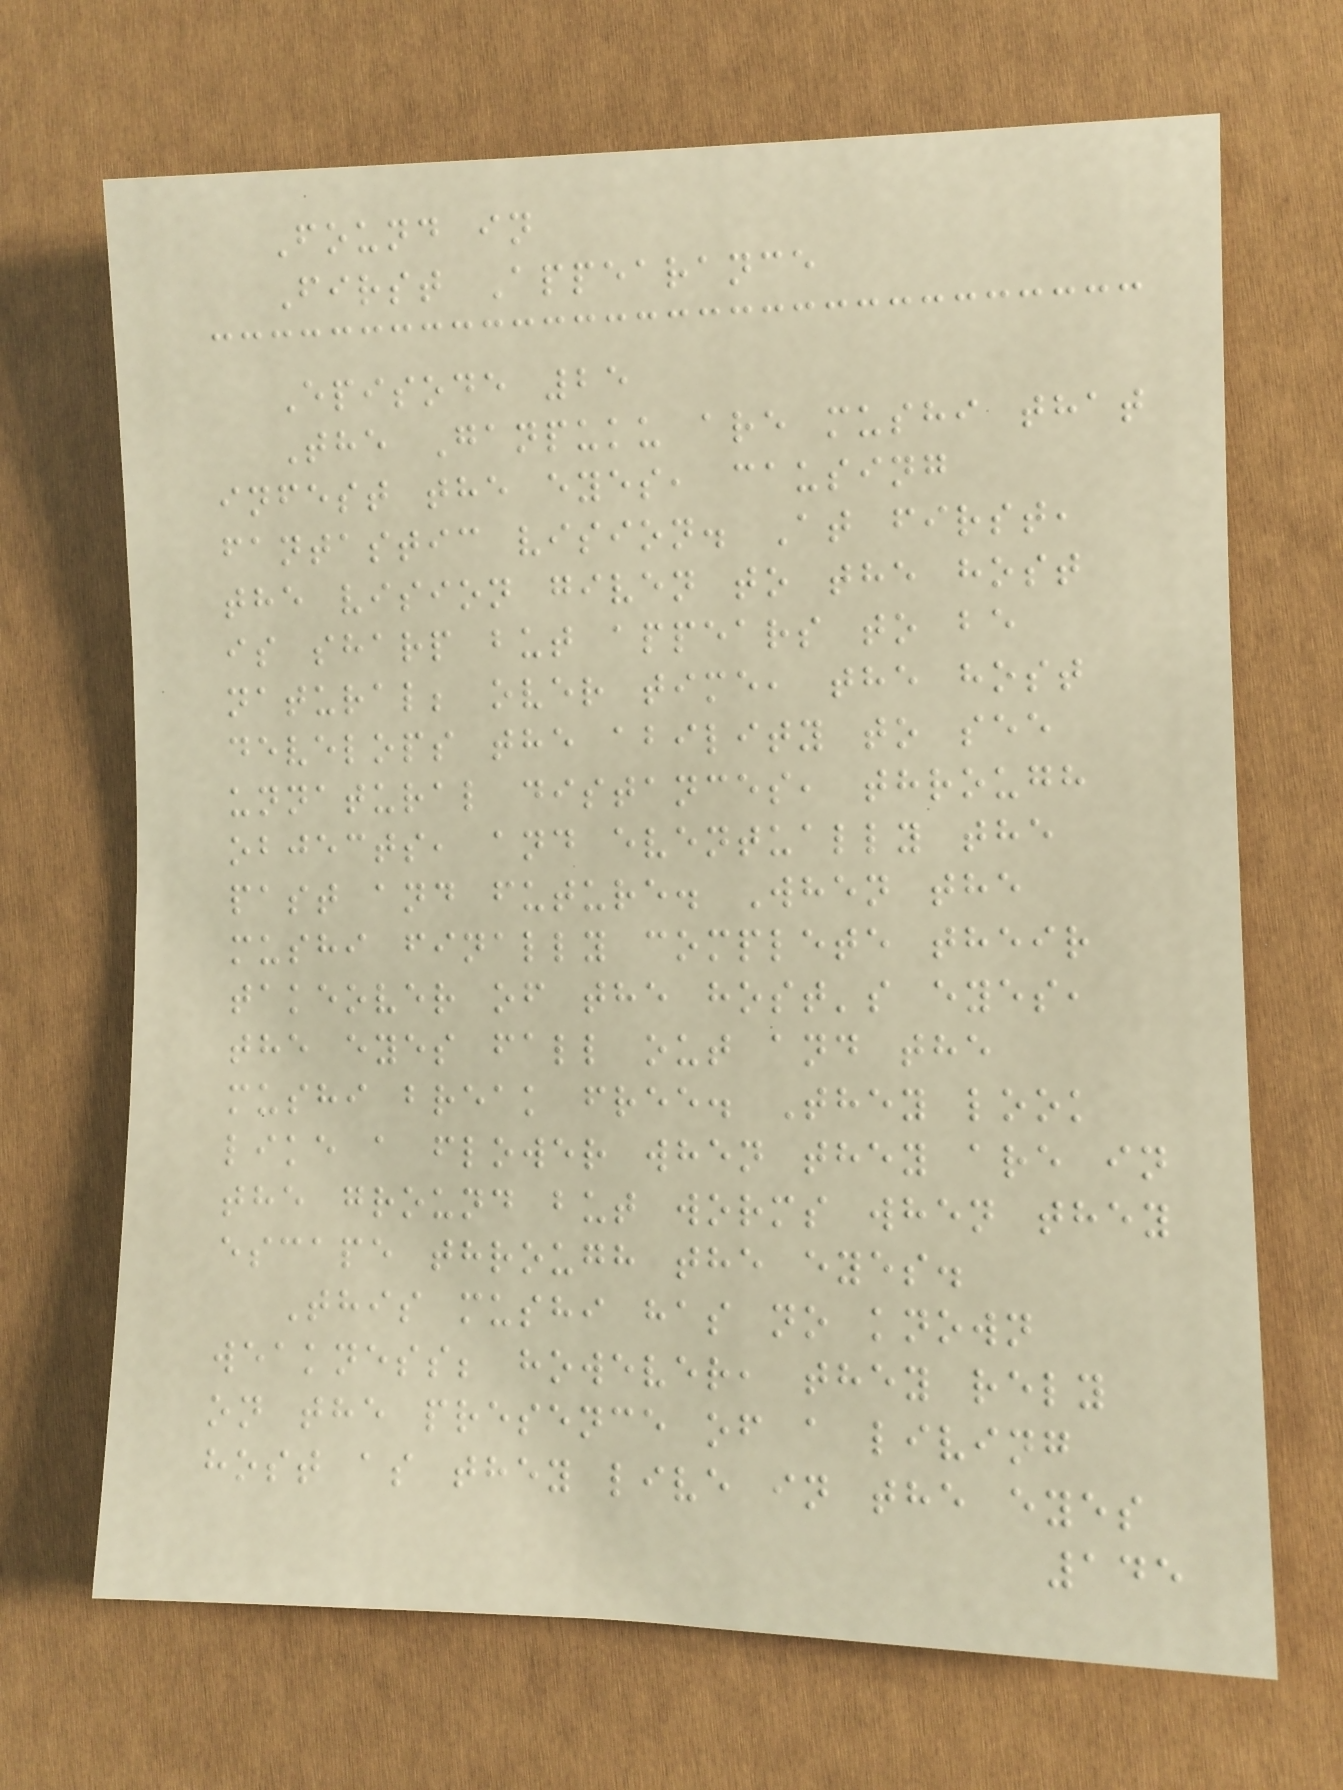Found in
First Appearance
Episode 25
The Ganpuku are mushi that
infest the eyes, causing
fantastic vision. At first,
the vision given to the host
is sharp but appears to be
natural; over time, the host
develops the ability to see
unnatural distances, through
objects, and eventually the
past and future. When the
mushi finally complete their
takeover of the host's eyes,
the eyes fall out and the
mushi break free. They look
like a flower when they are in
the ground but worms when they
escape through the eyes.
This mushi has no known
weakness; however, they rely
on the presence of a living
host as they live in the eyes
145
